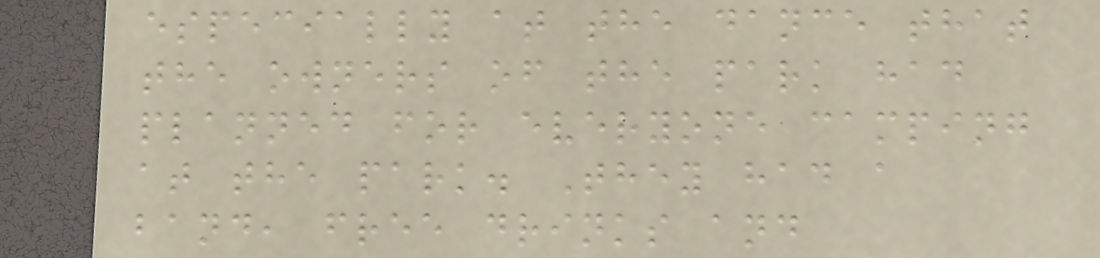especially at the dance that
the owners of the park had
planned for everyone camping
at the park. They had a
band, free drinks and
